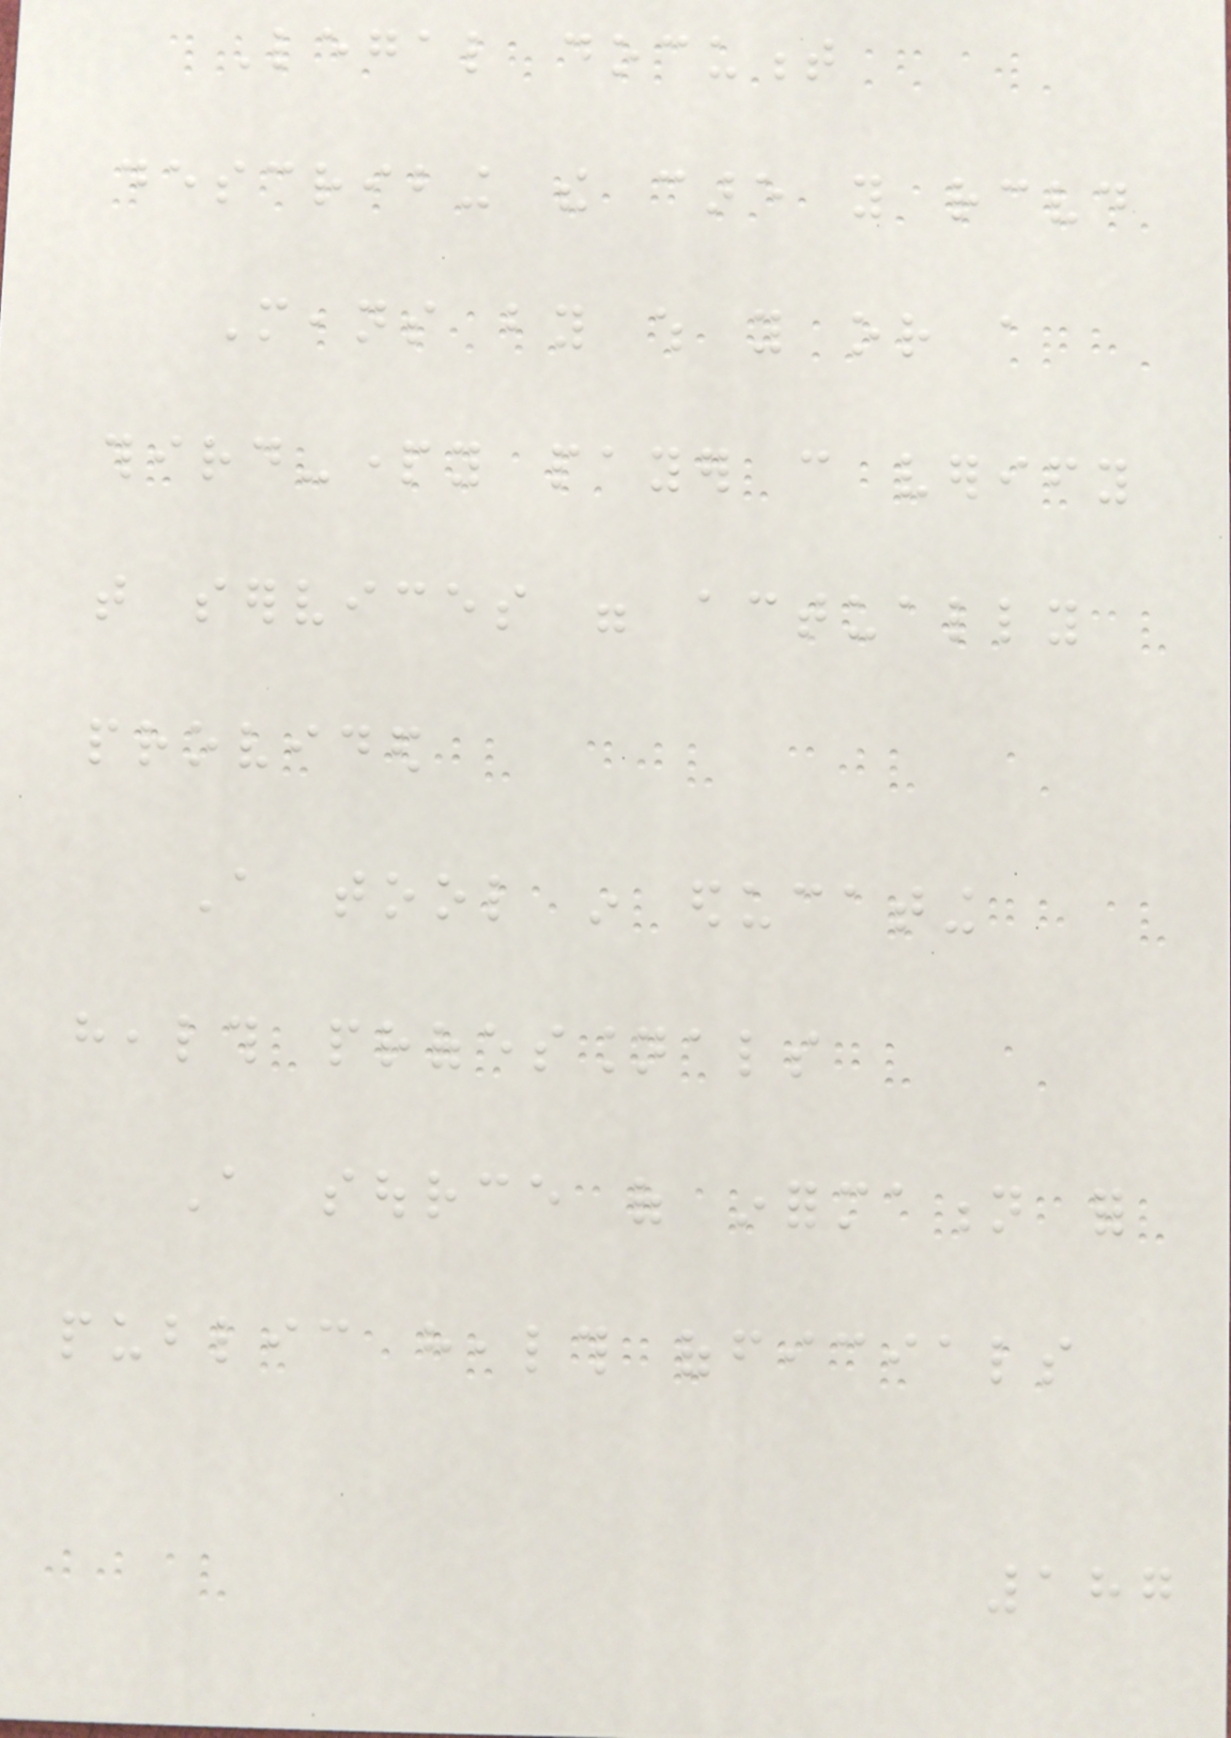Legal document
describing the care you received
Means by which you or a
third-party payer can verify
that services were actually
provided
A tool in educating
health professionals
A source of information for
public health officials
187
